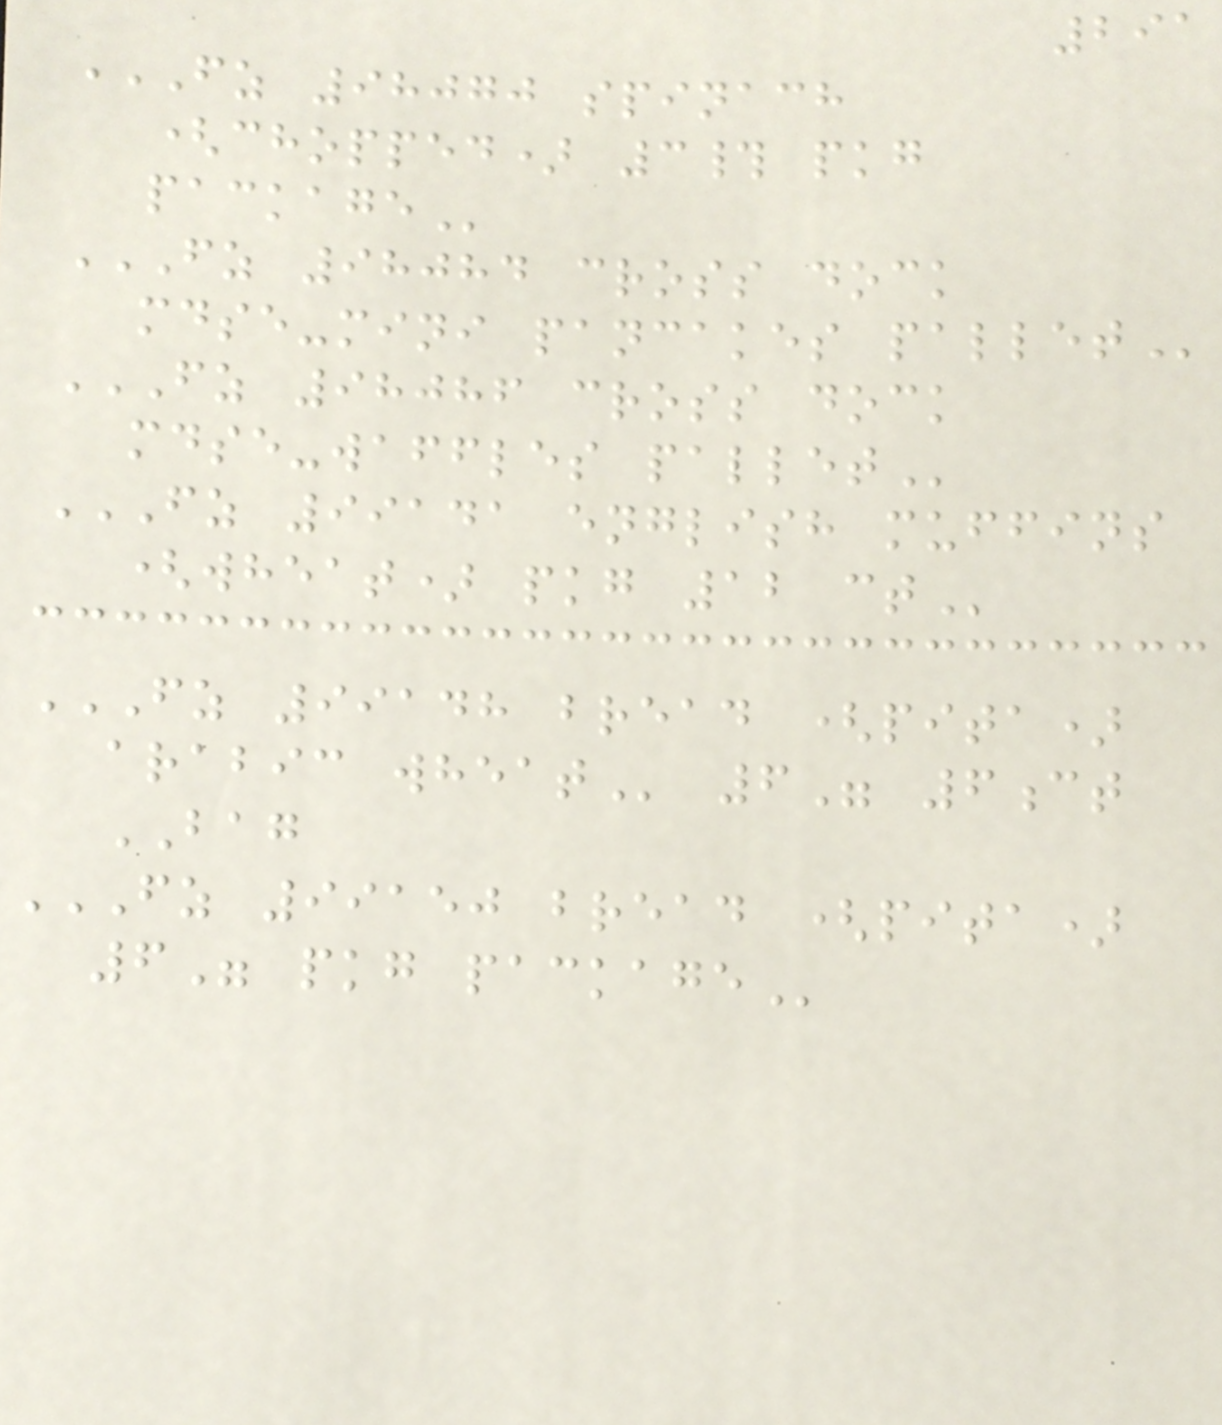291
FZ 98070 SPINACH
(CHOPPED) 3# PKG
PACKAGE
FZ 98084 CROSS DOCK
MDSE-MINI PANCAKES PALLET
FZ 98086 CROSS DOCK
MDSE-WAFFLES PALLET
FZ 99141 ENGLISH MUFFINS
(WHEAT) PKG 12 CT
FZ 99148 BREAD (PITA)
ARABIC WHEAT 6" 6ct
BAG
FZ 99150 BREAD (PITA)
6" PKG PACKAGE
